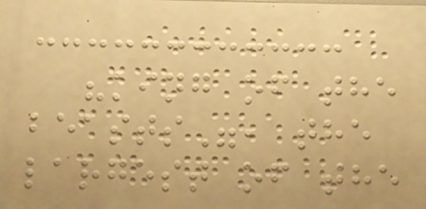"king of the
beasts", the
largest of the
